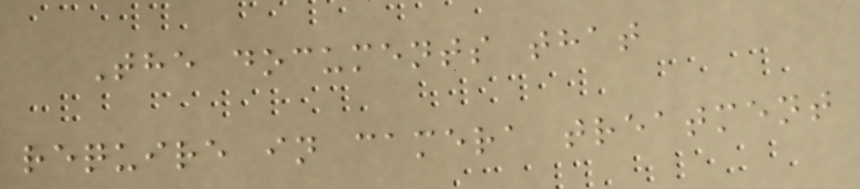The documents that
require in camera treatment
